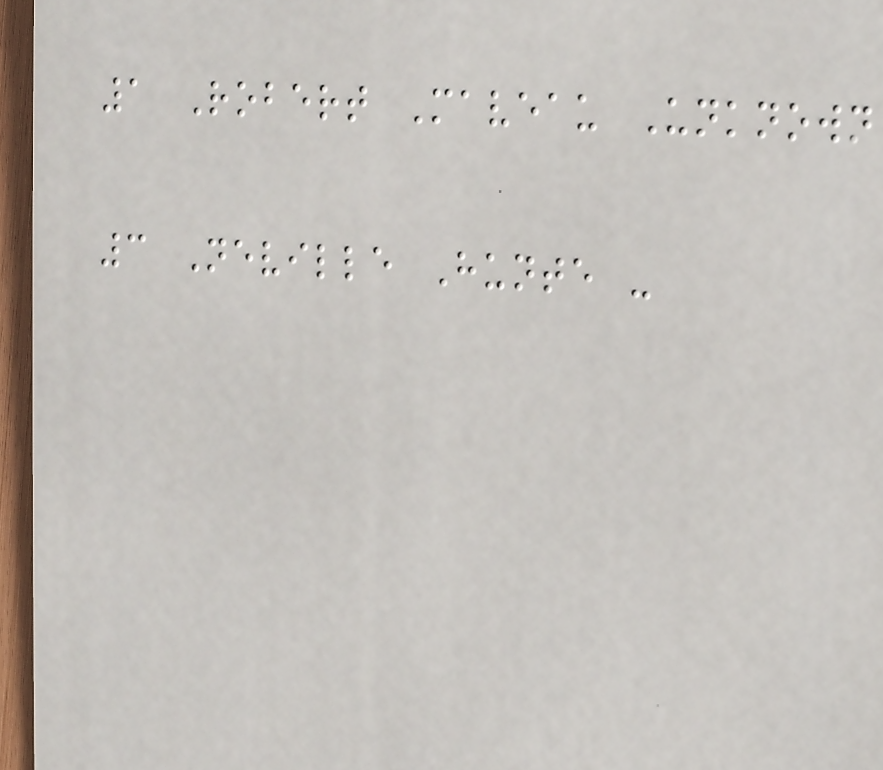1 Robert Maveau Unknown
3 Neville Hunte -
